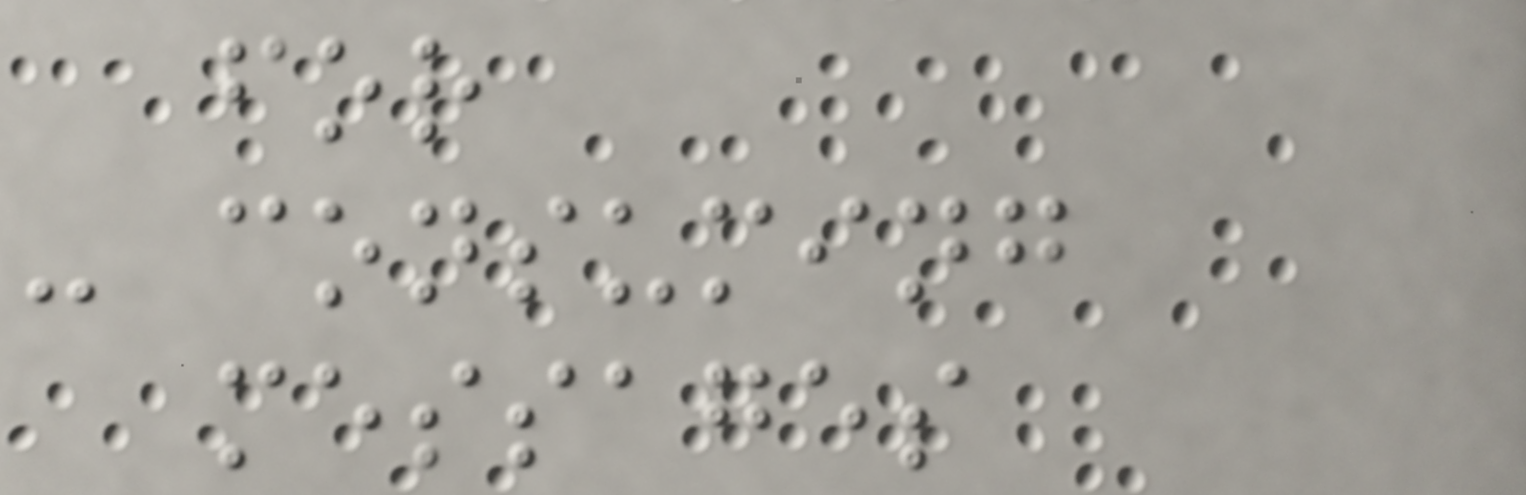for
- consuming
messages
